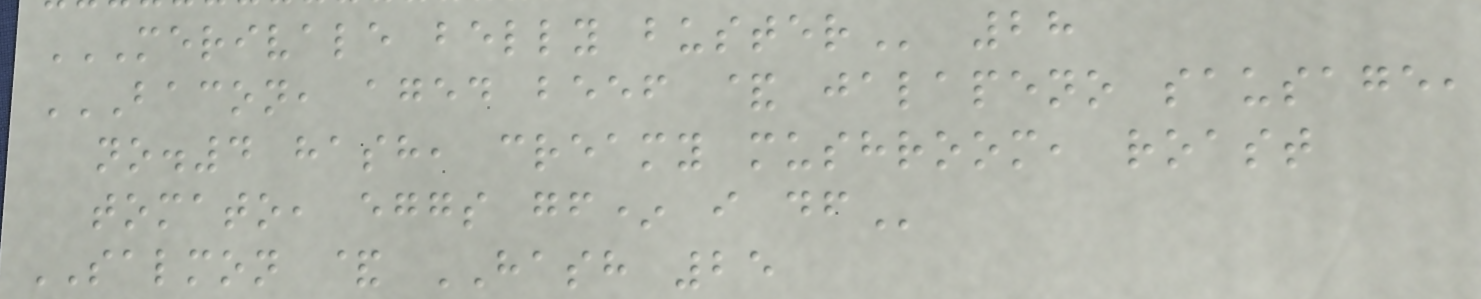MERIVALE BELLY BUSTER 28
BACON, AGED BEEF & JALAPENO SAUSAGE,
NO.4 HASH, CREAMY MUSHROOM, ROAST
TOMATO, EGGS GF* I DF
SALMON & HASH 25
